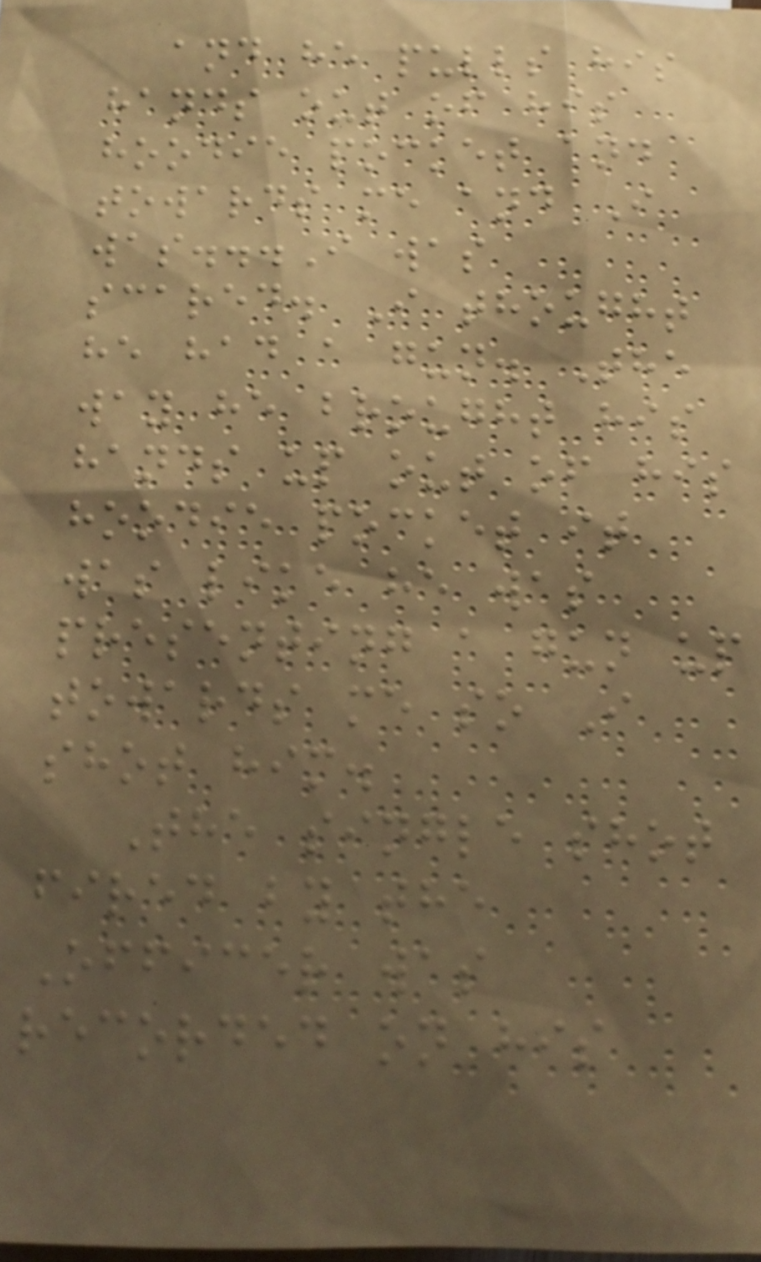and he pulls his
hands out of his
hoodie pocket and
towards me and I
was...I was
scared. I thought
he had a gun. The
way he brought his
hands up out of his
hoodie pocket it
was like he was
presenting a gun up
towards me so I
shot him.
The single shot
fired by the
Officer was
recorded on his
